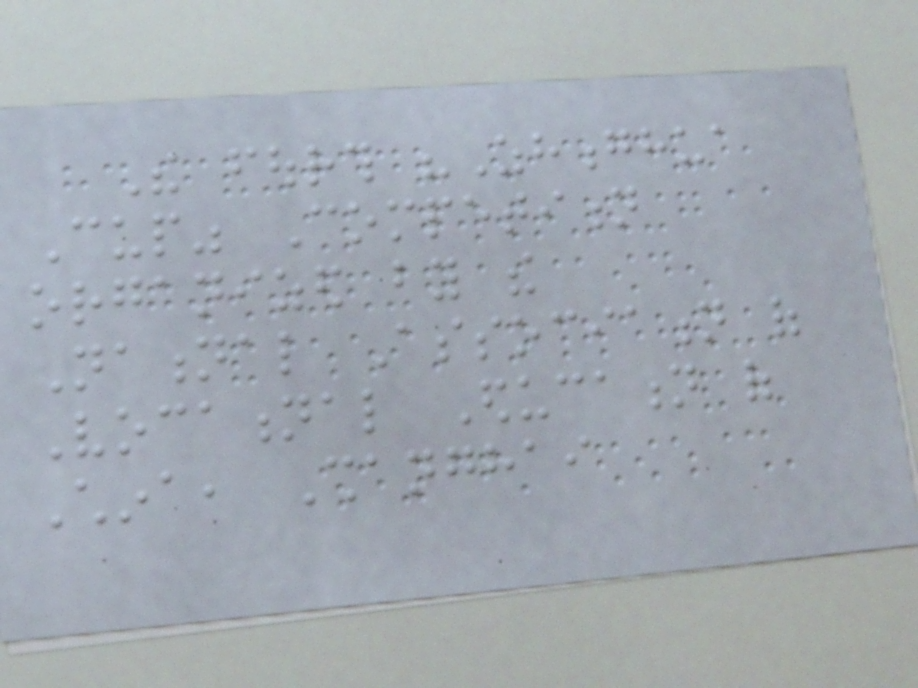The fourth "Zhonghua
Cup" Competition
organized by the
National Association of
Vocational Education of
China, Shanghai
